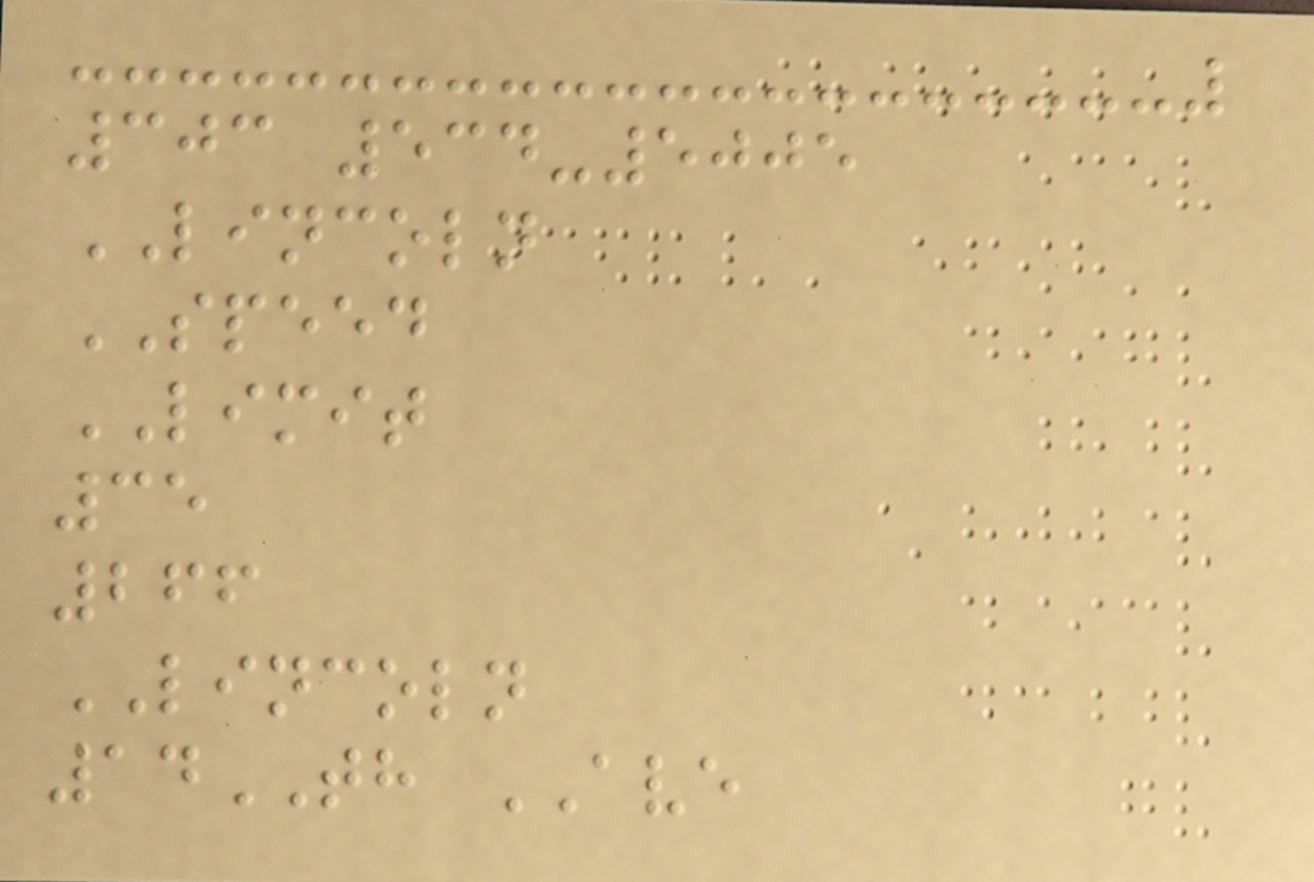303 534-5005
LINCOLN
SPEED
LIMIT
35
266
LINCOLN
14TH AVE
